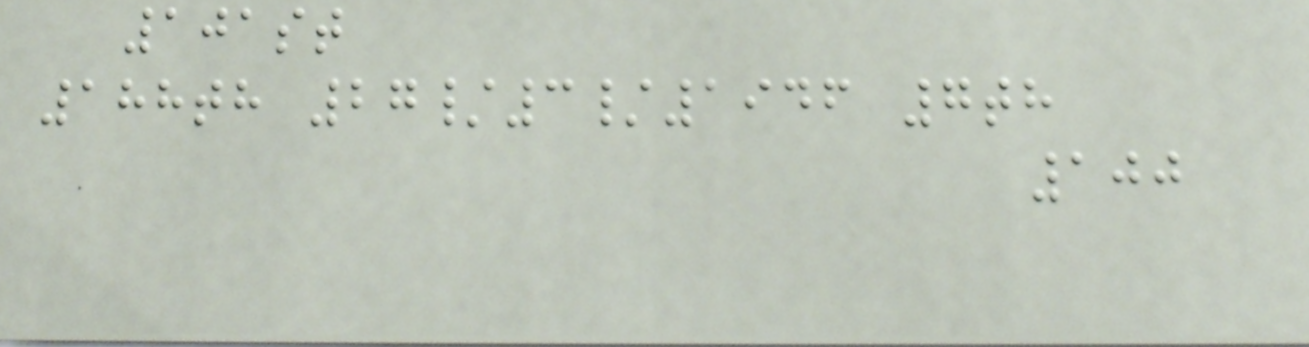101st
188th 27/3/1946 7th
100
